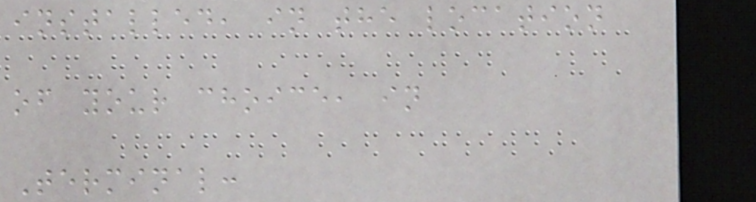installed, in the location
of your choice, in
Terminal:
